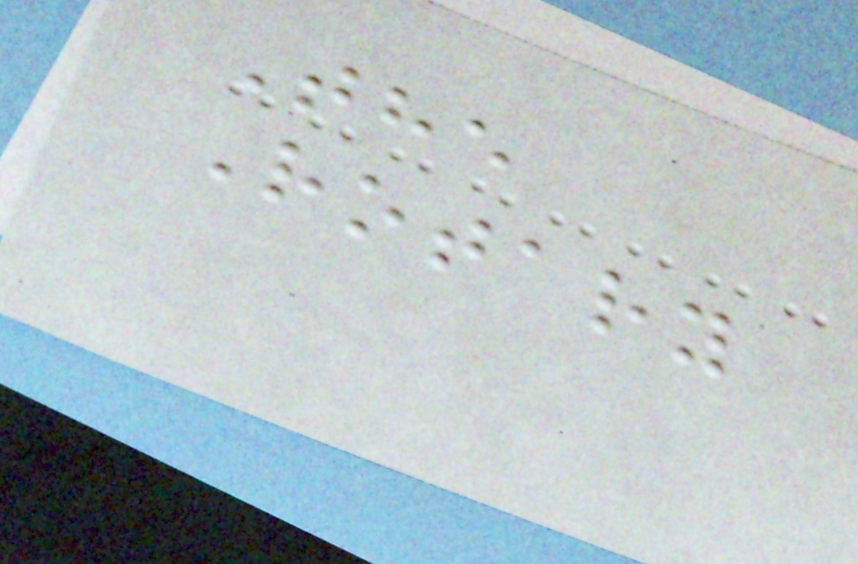The
Rotary
